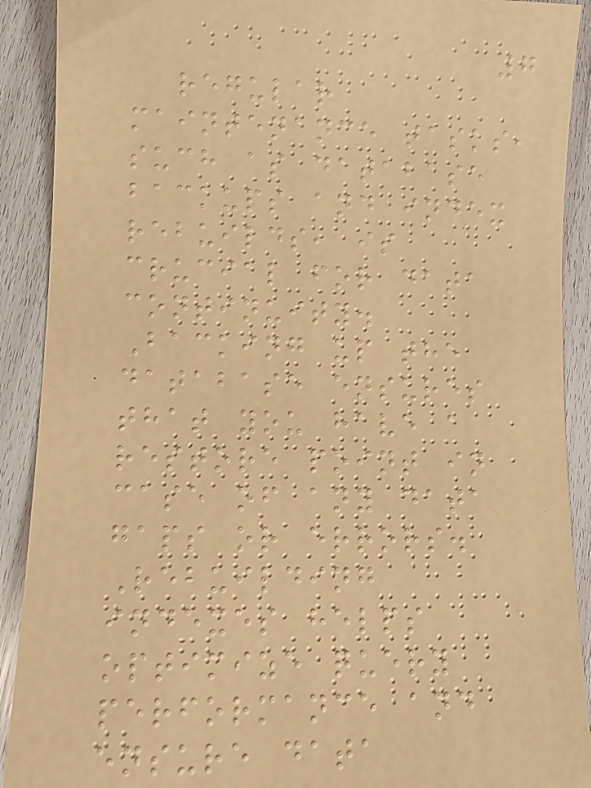7
regular
maintenance tasks,
such as database
backups and index
rebuilds, is
crucial for data
continuity.
Backing up the
database ensures
that you have a
restore point in
case of any data
gaps or errors.
Rebuilding
indexes helps
optimize query
performance and
ensure data
